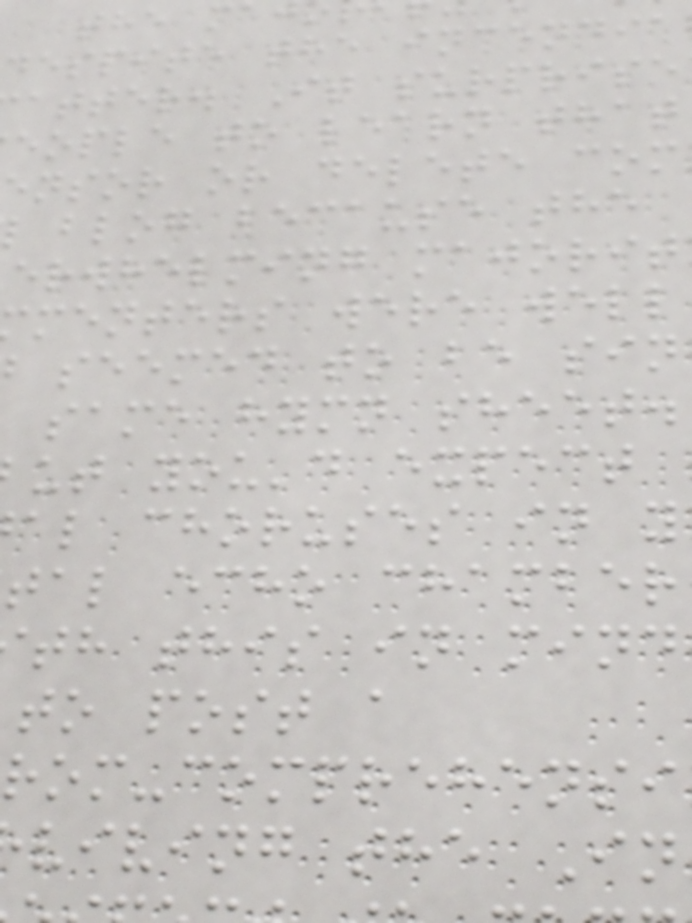despite the incendia
atter. It surprise
eople to learn that
nsor or delete com
blog because the
erwhelming majorit
menters were well
seemed to be sin
same hymn sheet.
ut you'd expect
al choruses in y
tal echo chamber
th this in mind
to post a
viving the In
